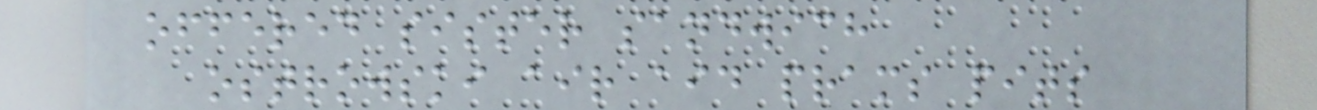offered sister sandwich
ostrowski air aid prams pits
